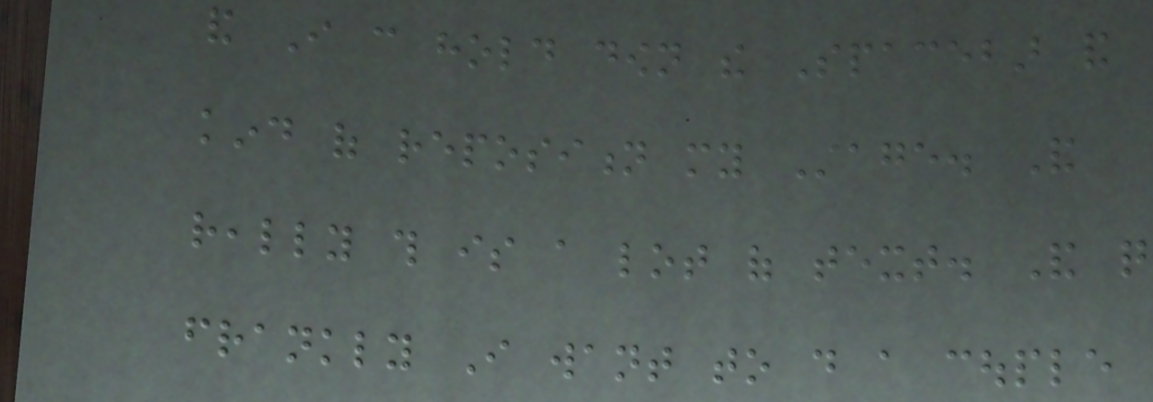and I can hold down the Spacebar and
kind of reposition my Stage. And
really this is a lot of text. And quite
frankly I want to do a couple
